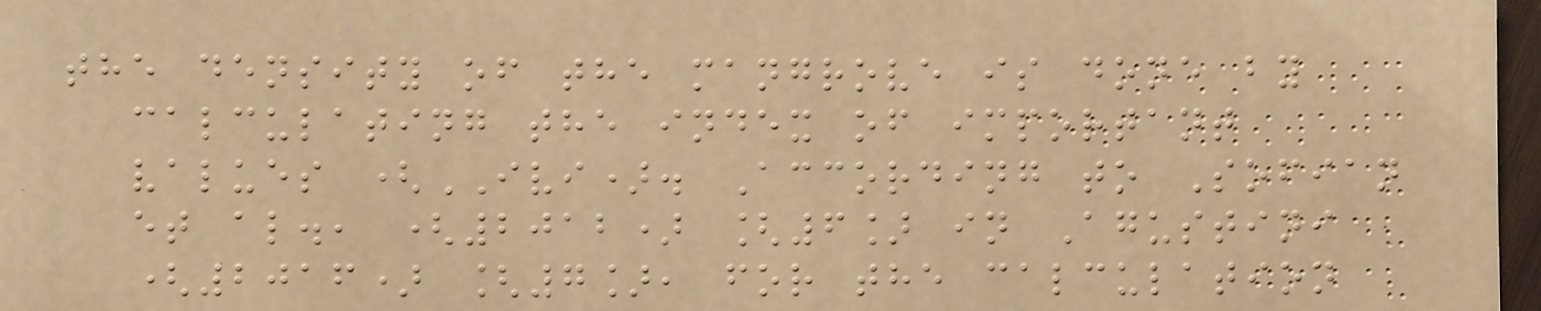the density of the mangrove is done by
calculating the index of important
values (IVI). According to Sofian
et al., (2012) [6] in Agustini
(2016) [7], for the calculation
